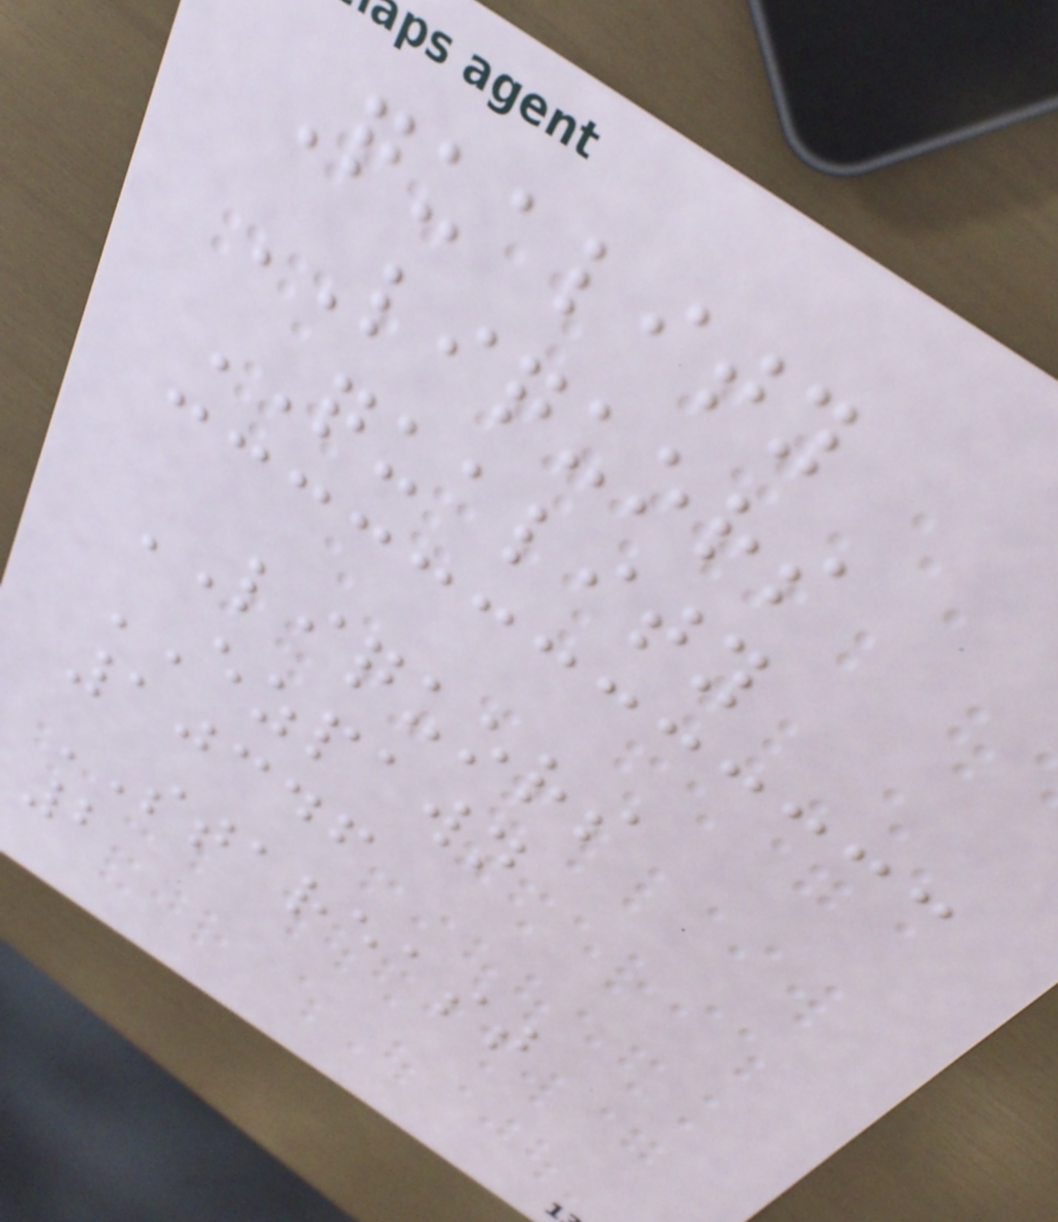Quality
LIQUORS
QUALITY
LIQUORS
EZPAWN
10346
STAREAST
2
